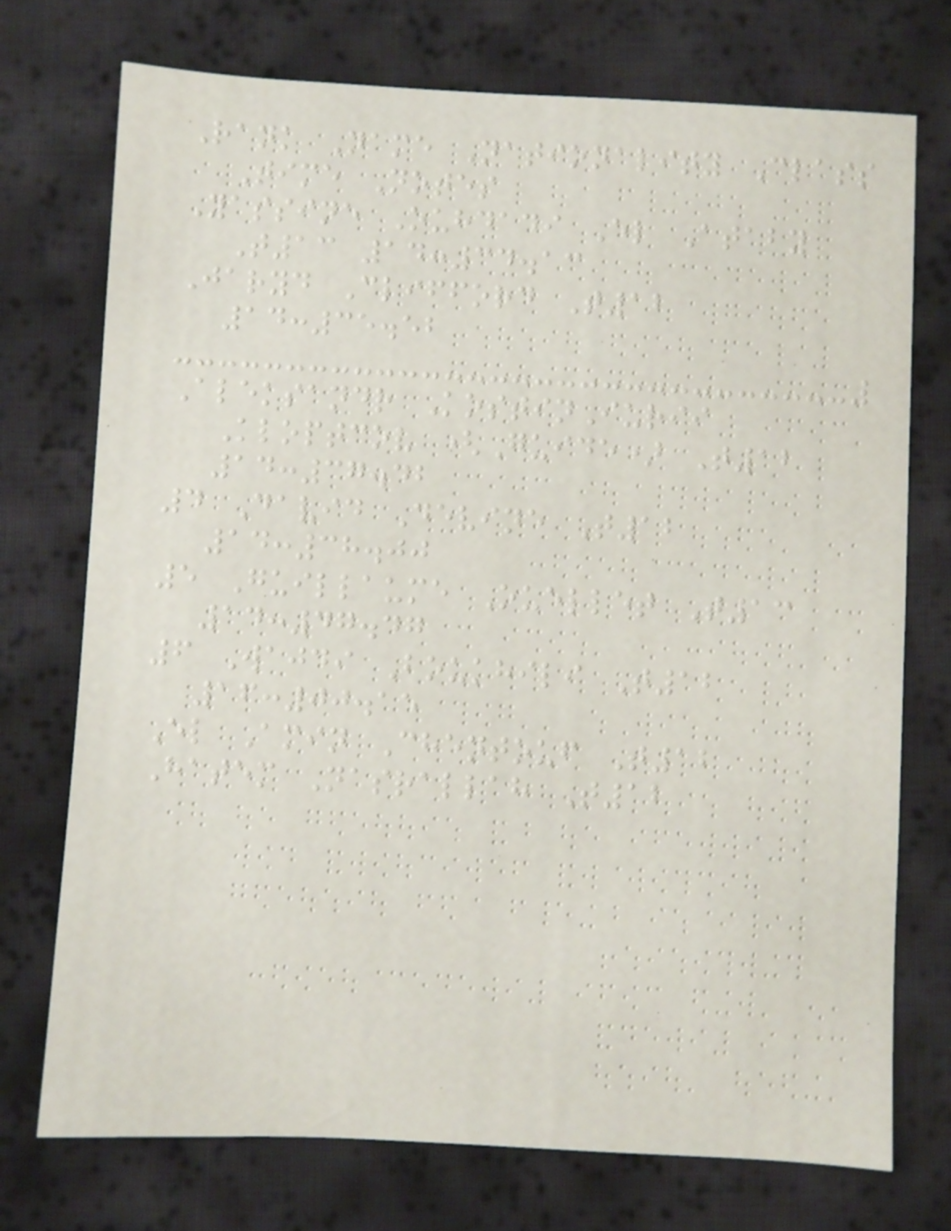Rank Name Nationality Class
Time Notes
Yassine Ouhdadi El Ataby
T13 14:34.13
Jaryd Clifford T12
14:35.52
Aleksandr KostinIurii
Kloptcov (Guide) T12
14:37.42
4 David Devine T12
14:38.00
5 Guillaume Ouellet T13
14:47.47
6 Wajdi Boukhili T12
16:00.15
El Amin Chentouf T12
Hatem Nasrallah T12
